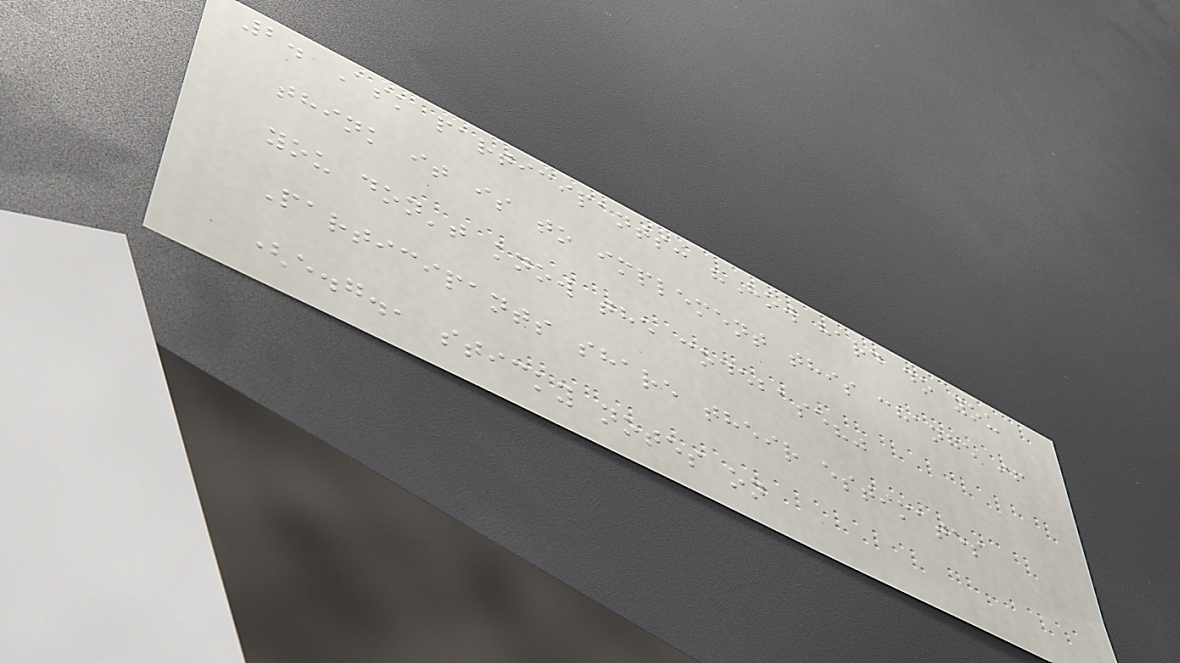2. Ask participants: "How hard do you
think it is to implement this change if
you don't know the codebase?"
Participants share their estimates
(e.g., sticky notes on
